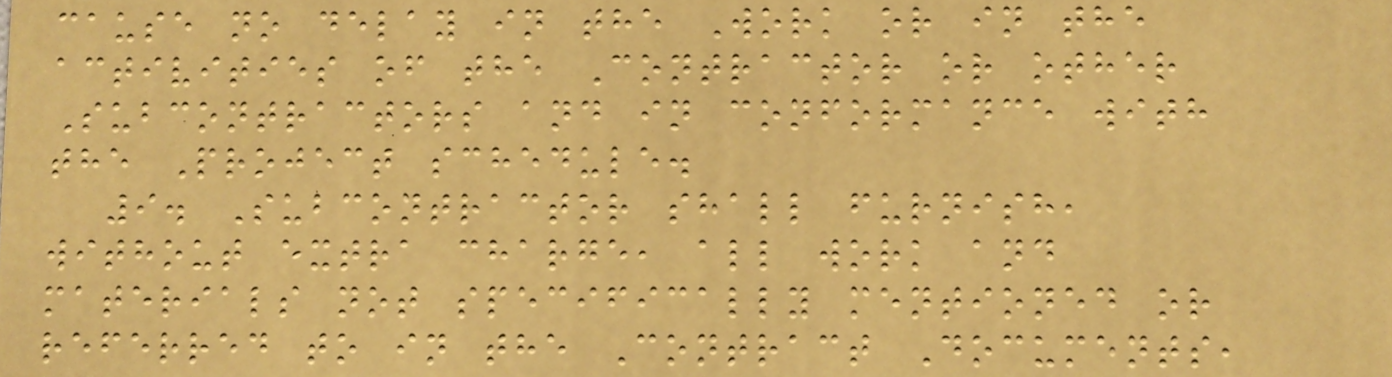cause no delay in the Work or in the
activities of the Contractor or other
Subcontractors and in conformance with
the Project schedule.
9. Subcontractor shall furnish,
without extra charge, all work and
materials not specifically mentioned or
referred to in the Contract Documents,
